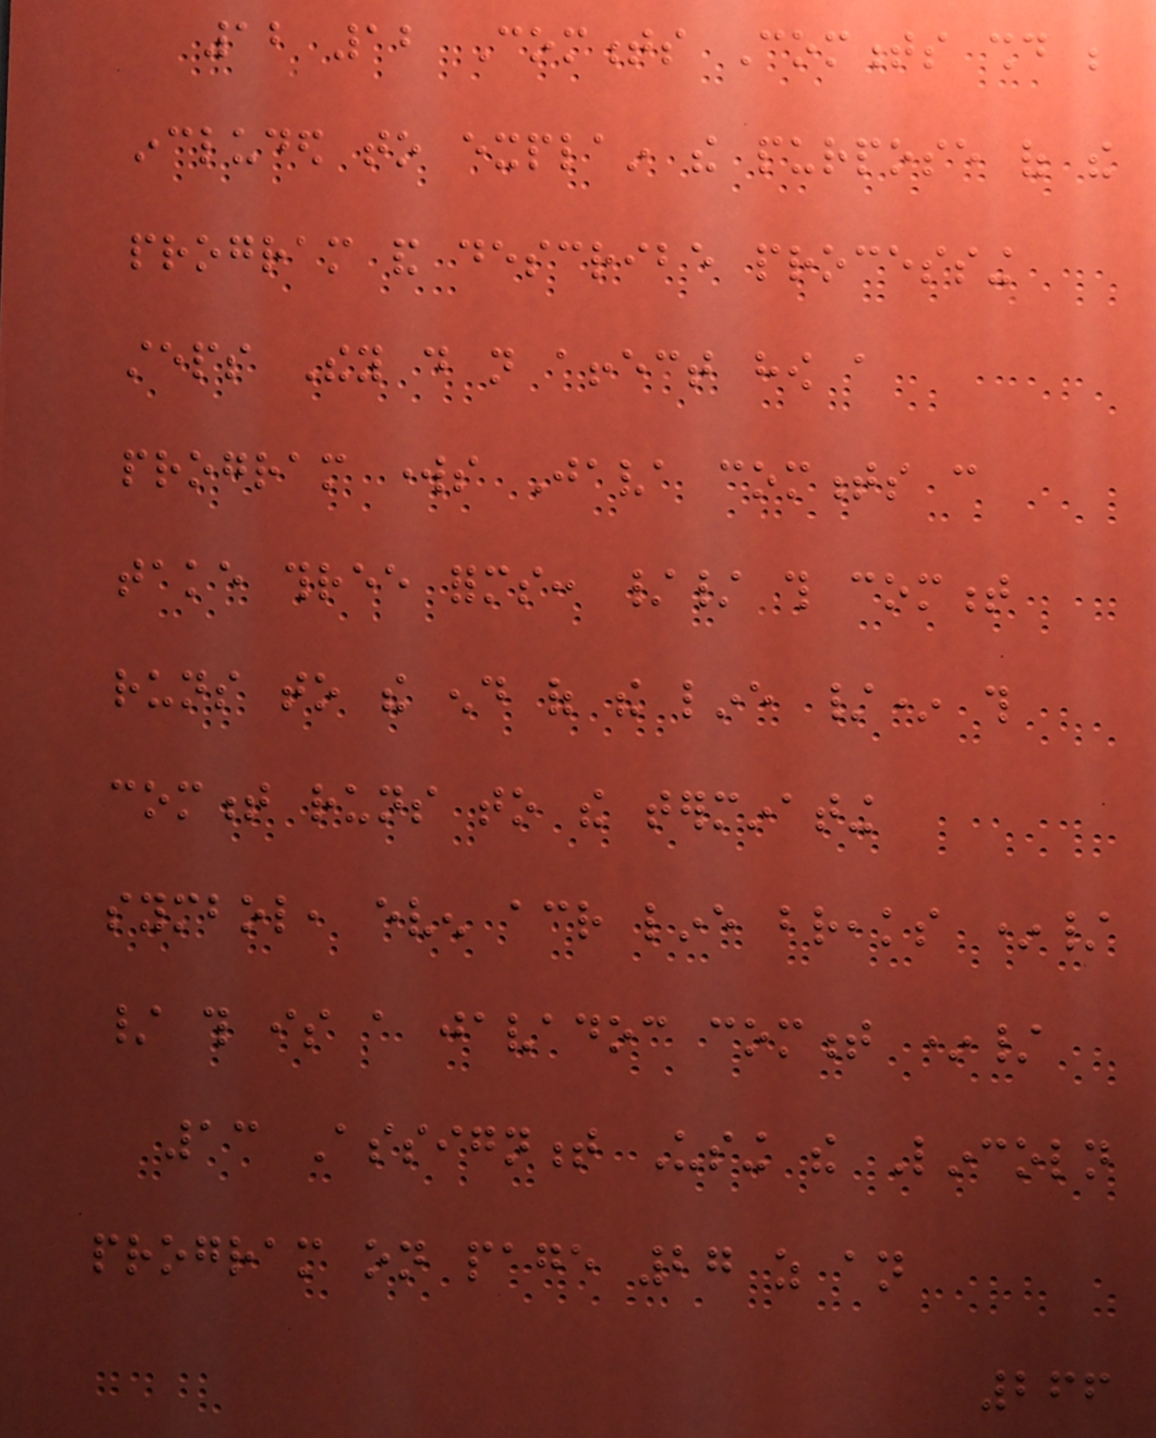12 12 Comments Comments should be
included to explain the purpose of the
program and describe processing
steps They do not affect how a
program works Java comments can
take three forms: // this comment
runs to the end of the line /* this
comment runs to the terminating
symbol, even across line breaks */
/ this is a javadoc comment */
13 Assignment Using the Lincoln
program on page 27 as an
266
